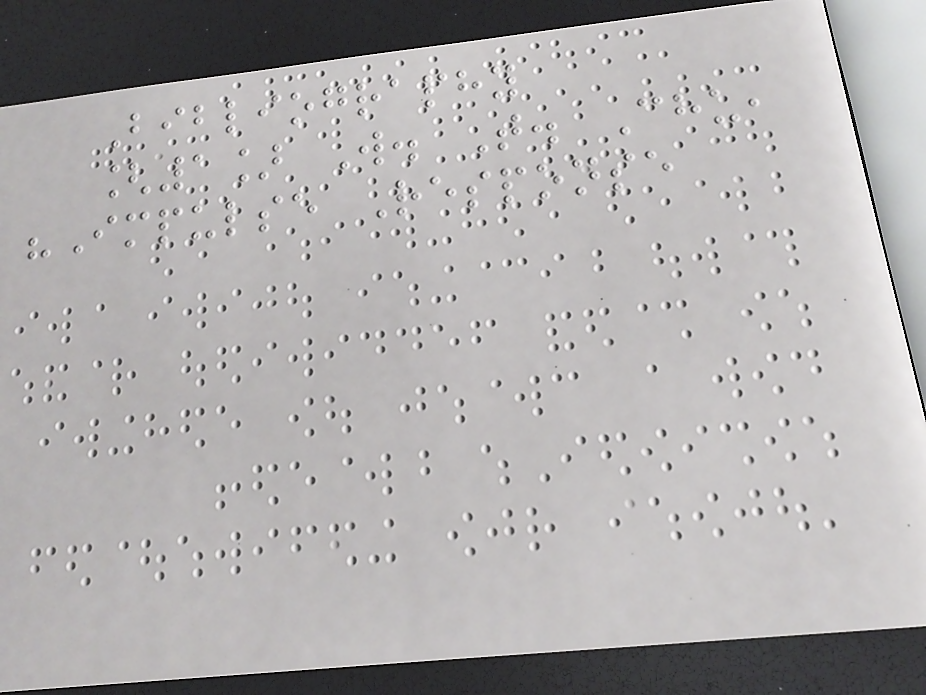Bibliography
[1] W. T. Chu,
"Impulse Response
